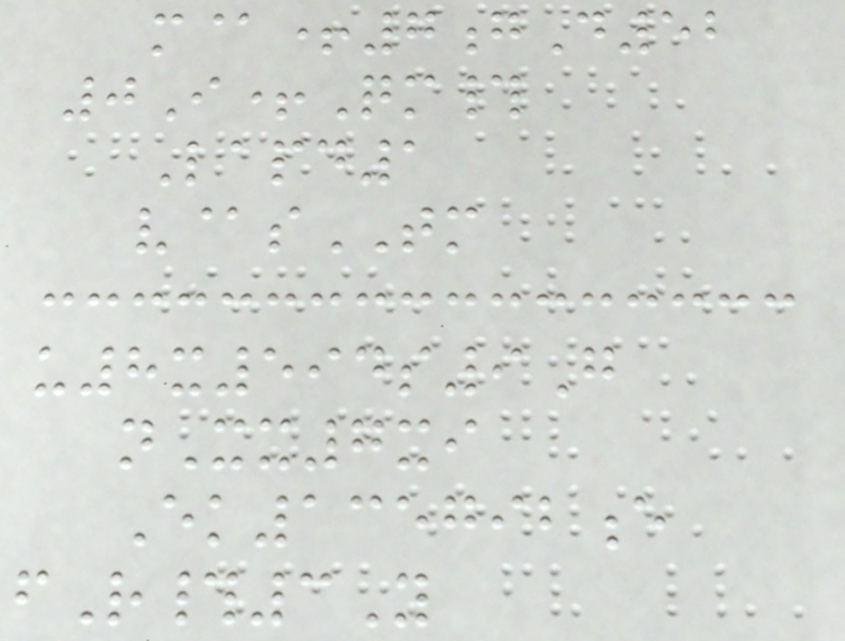m@+7gD52
0I+Qm#
Lapd1
v@sTM
u8x594s9G
nXx7xi
Ek135792e
fR#3Y
